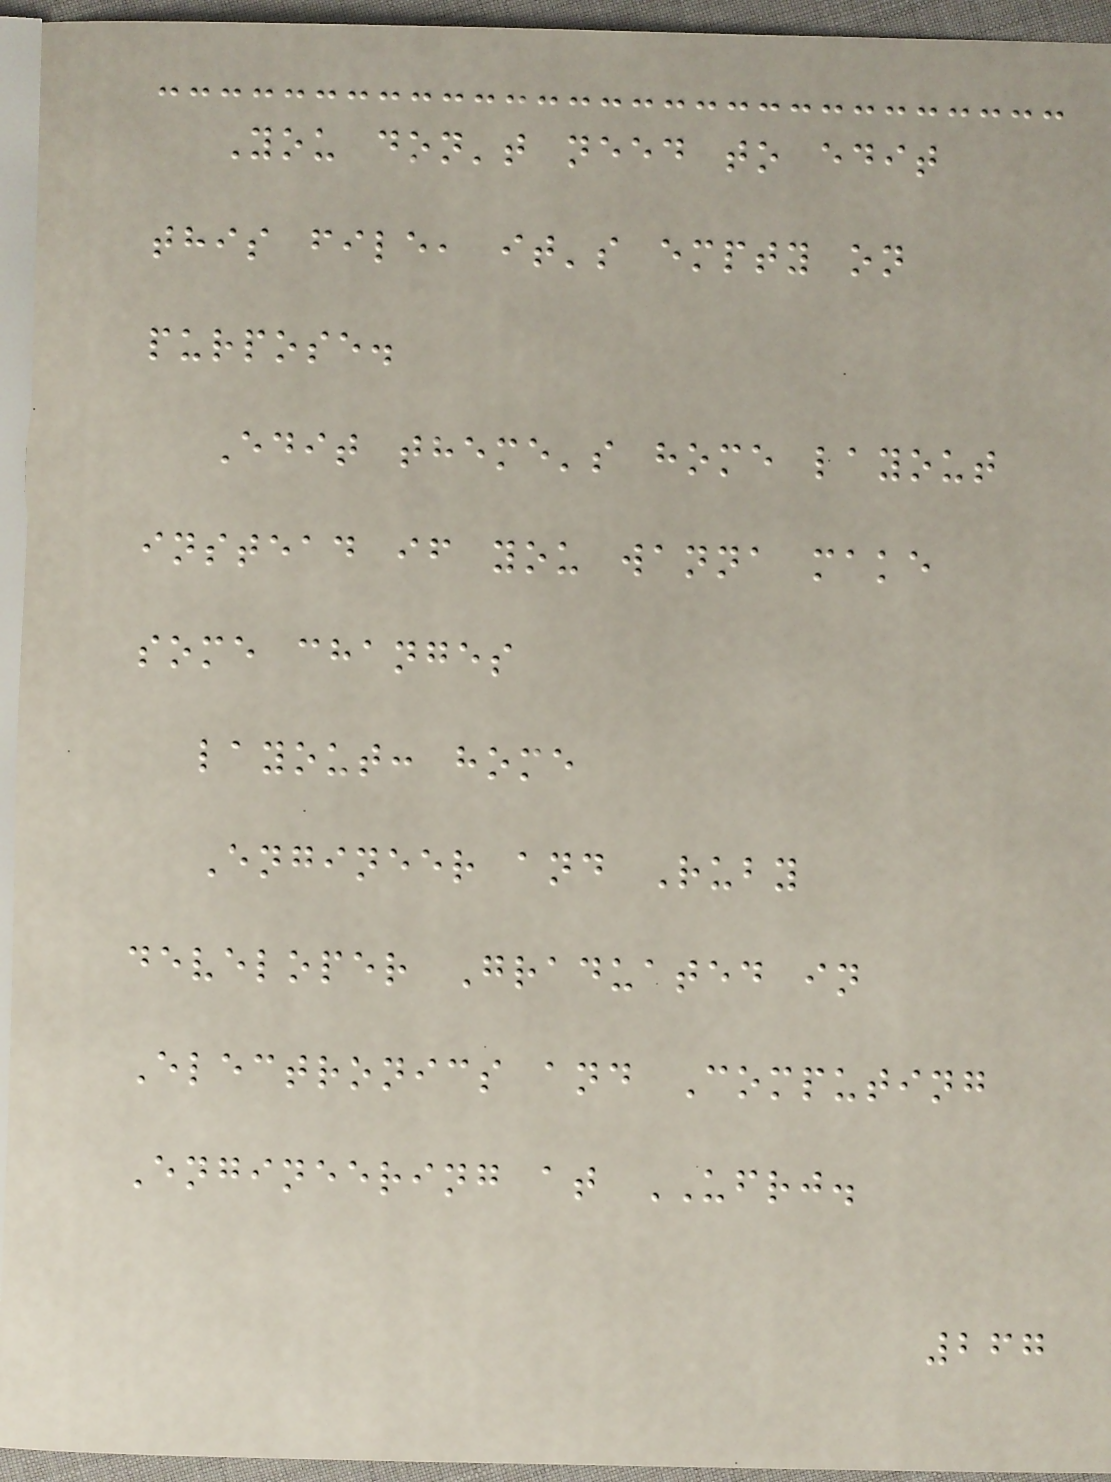You don't need to edit
this file, it's empty on
purpose.
Edit theme's home layout
instead if you wanna make
some changes
layout: home
Engineer and Ruby
developer Graduated in
Electronics and Computing
Engineering at UFRJ.
267
